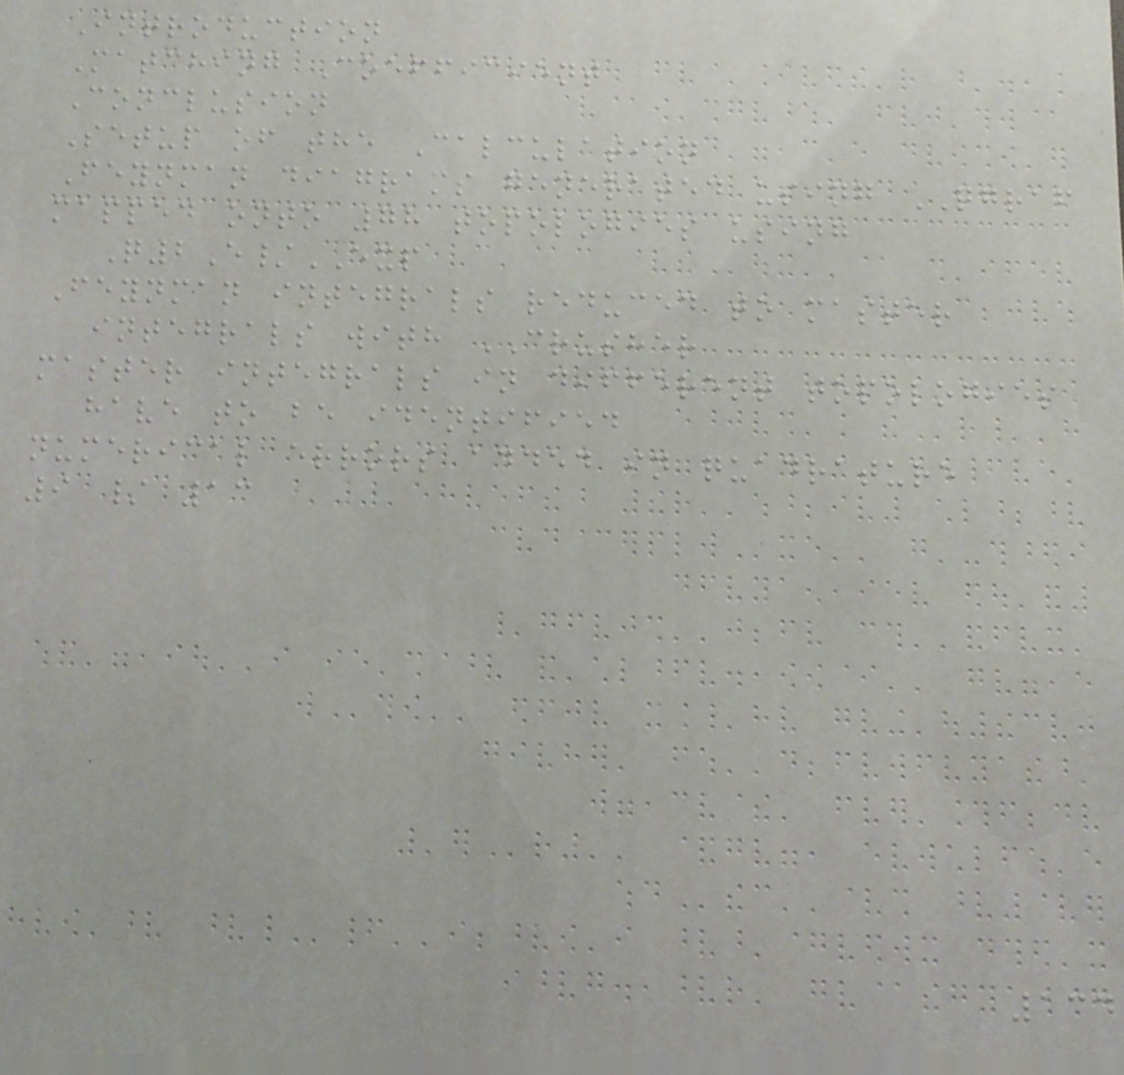Introduction
Matching Coefficient
Conclusion
Setup of the Calculation
Feynman diagrams generated using QGRAF
mapped onto 78 topologies using
Q2E/EXP
Feynman integrals reduced to master
integrals with CRUSHER
master integrals in different topologies
have to be identified
numerical errors added in quadrature
9 / 13
134
